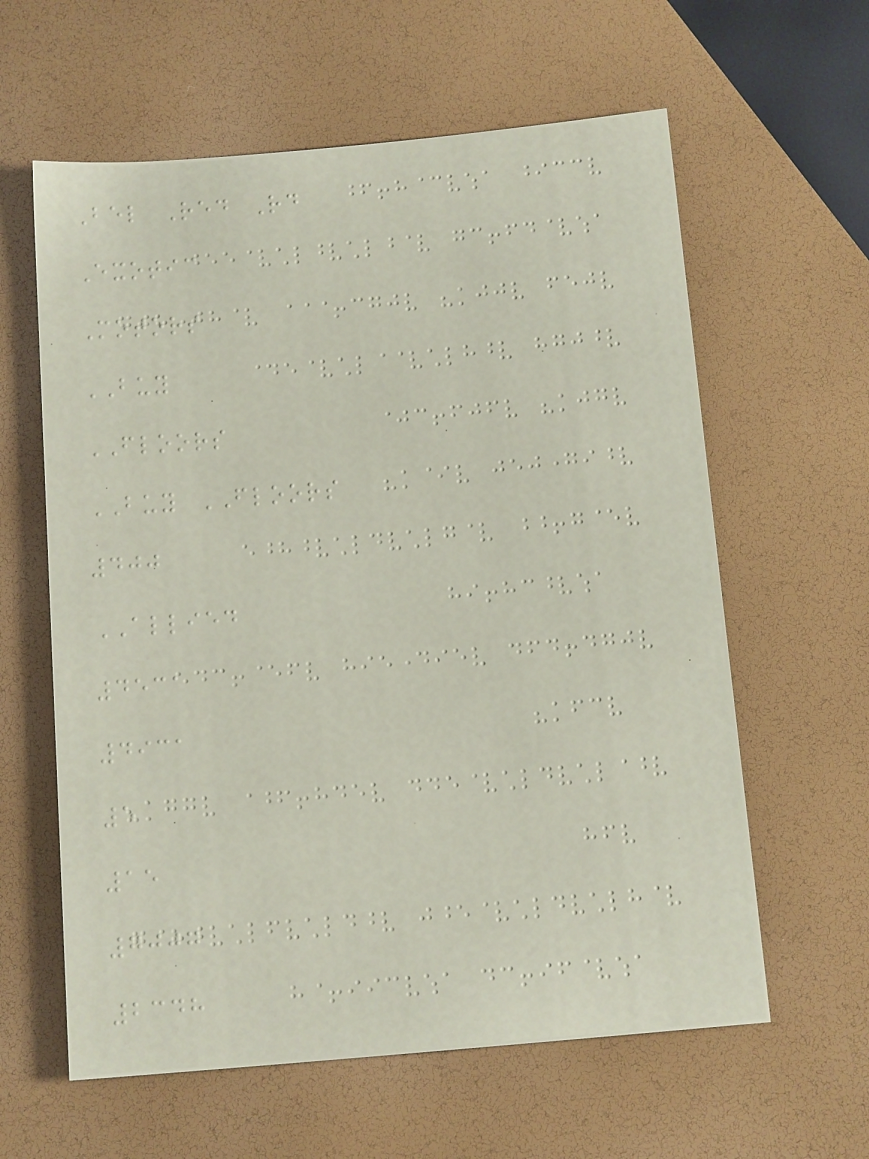Bel Red Rd
Exotic
Motors
BUY
FLOORS
BUY FLOORS
400
ALLIED
4531
4931
5
15
7007
2348
